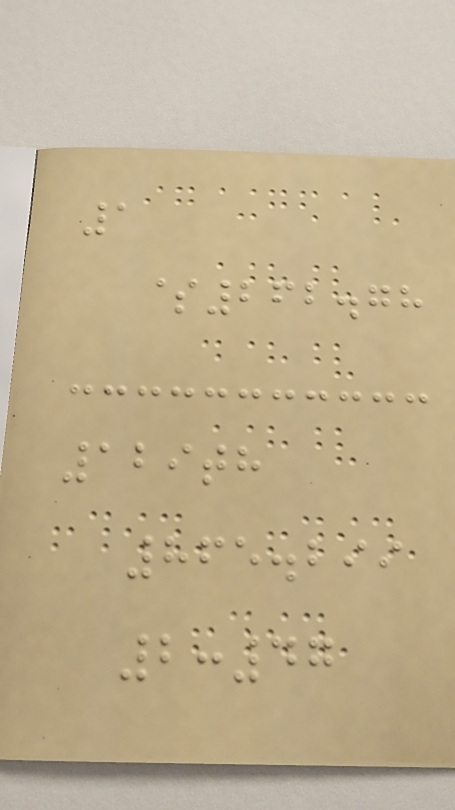1
$262.78
129th
865.299
2:47
